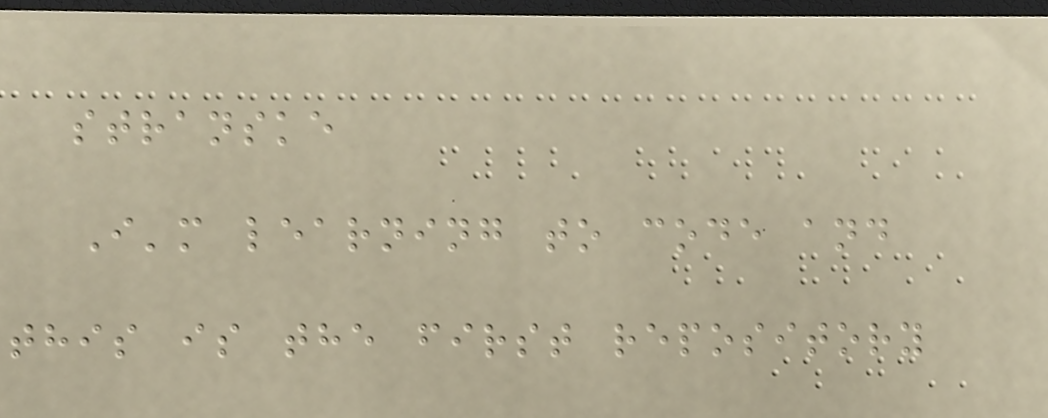stranske
I'm learning to code and
this is the first repository
